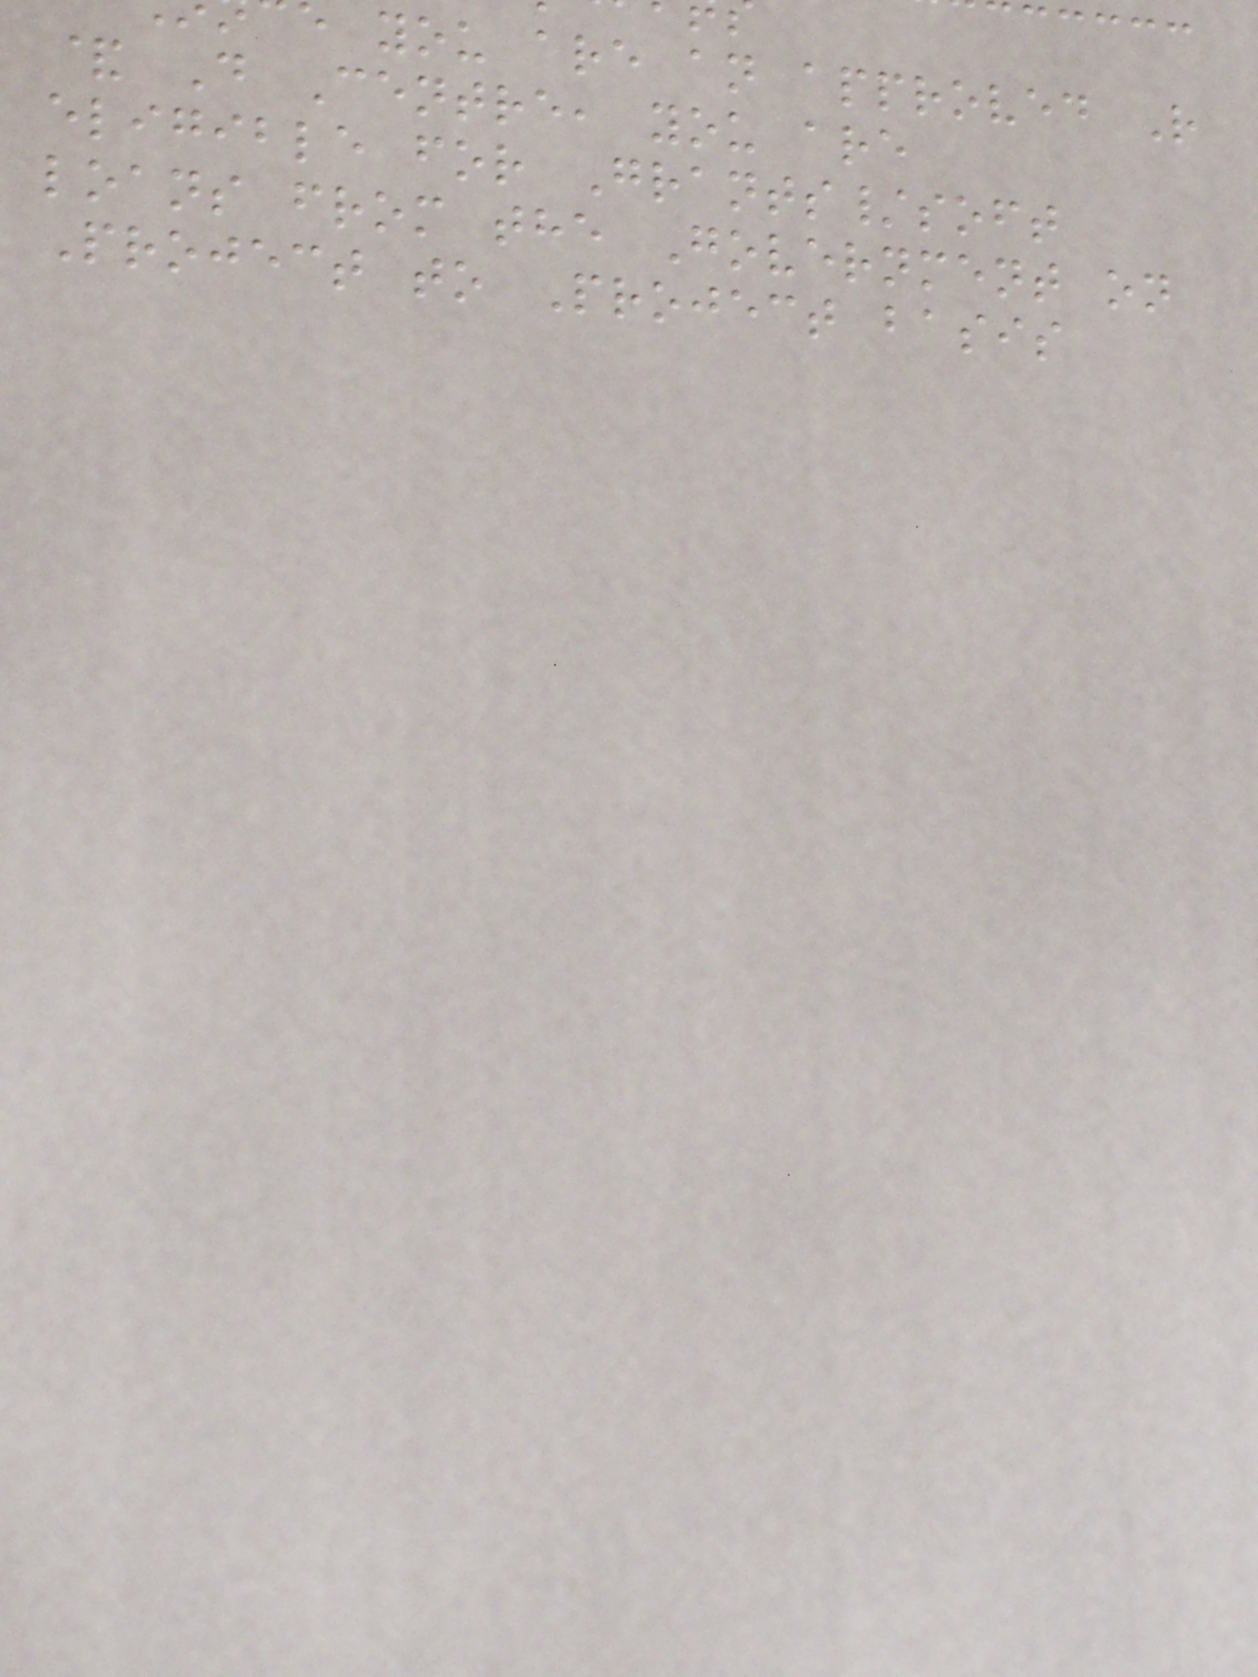you are an approved R
& D Centre, you are
eligible for Grants/soft
loans from the Government on
Project to Project basis
